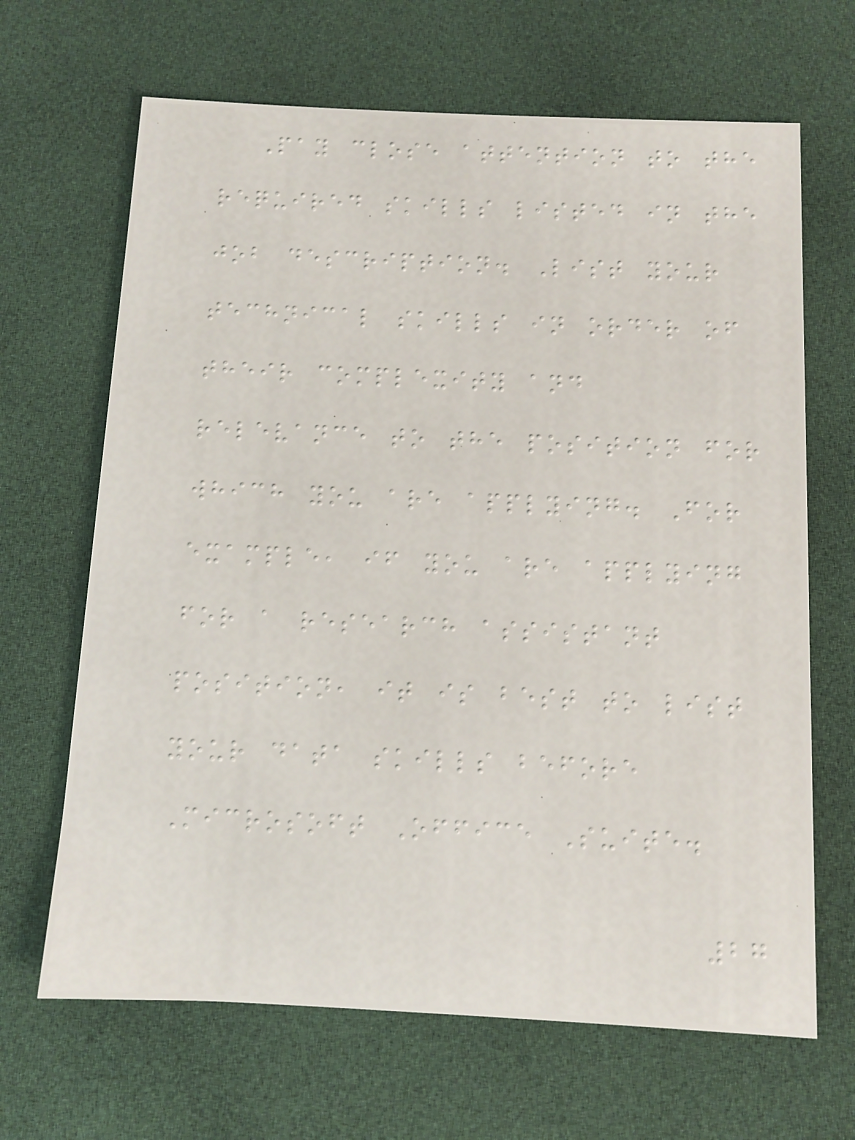Pay close attention to the
required skills listed in the
job description. List your
technical skills in order of
their complexity and
relevance to the position for
which you are applying. For
example, if you are applying
for a research assistant
position, it is best to list
your data skills before
Microsoft Office Suite.
27
